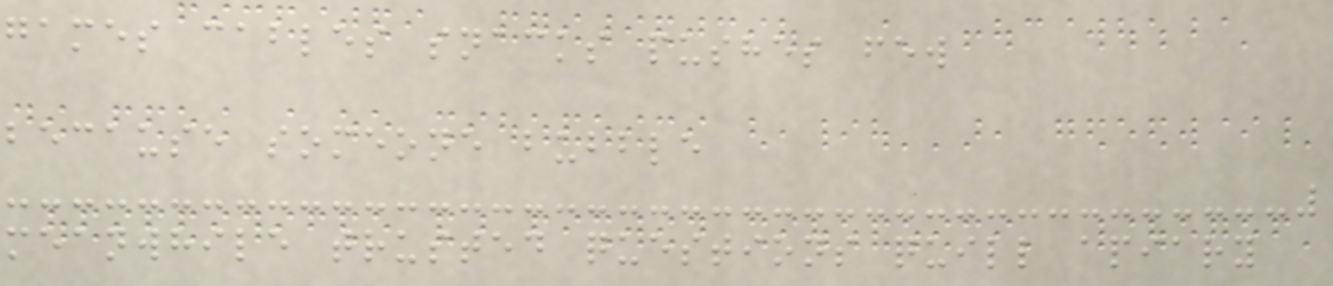games cables snacks pushes few
because someone bubble
meanwhile trusted questions quill apiary
